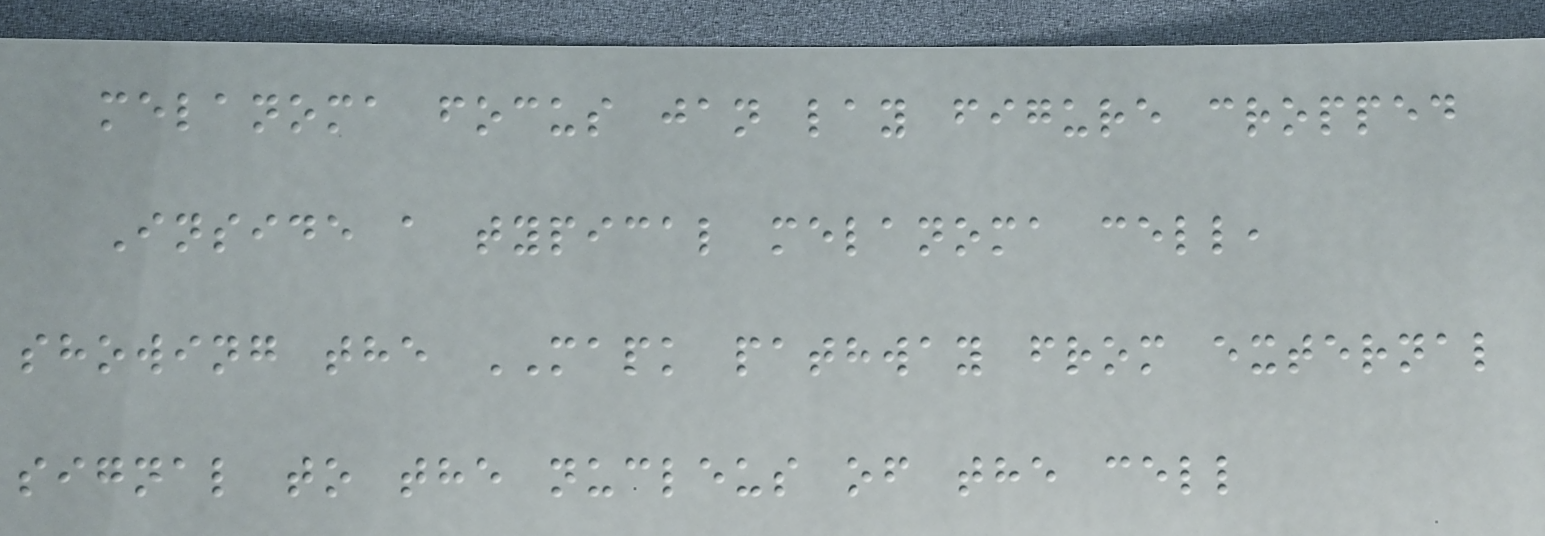melanoma focus jan lay figure cropped
Inside a typical melanoma cell,
showing the MAPK pathway from external
signal to the nucleus of the cell
